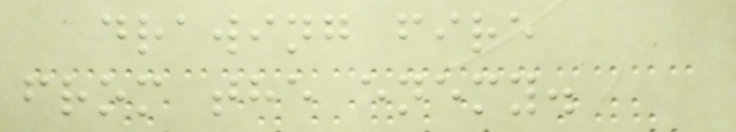drawing fire
from the enemy.
